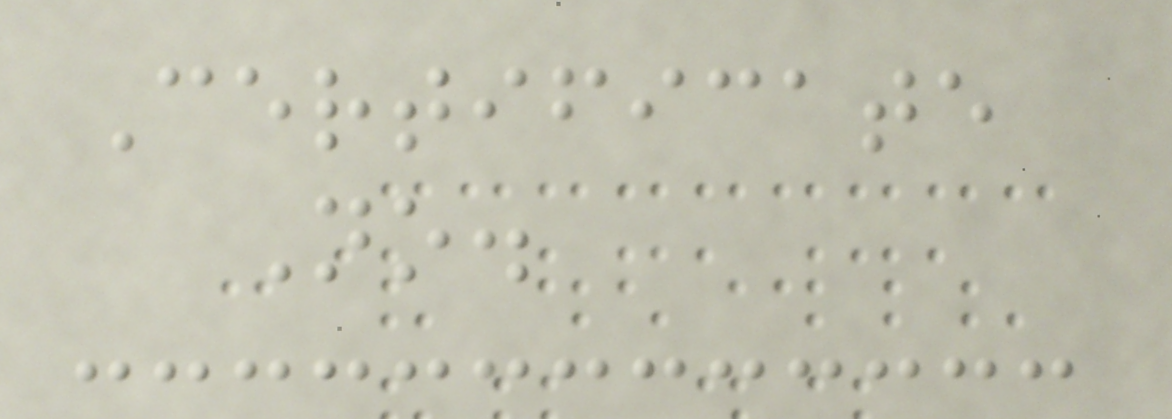Certificate
No.
